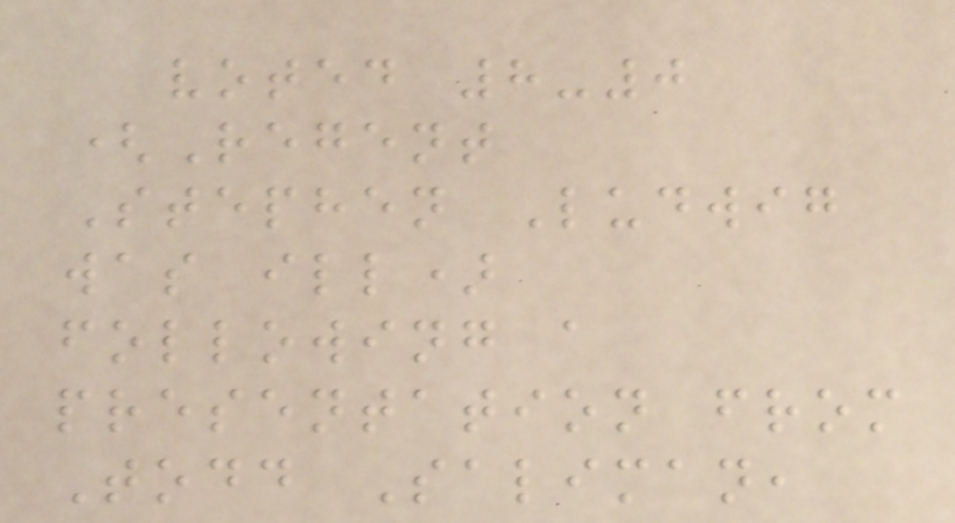voted 8-0
(Regent
Stephen Ludwig
was ill)
following a
presentation from
Todd Saliman,
